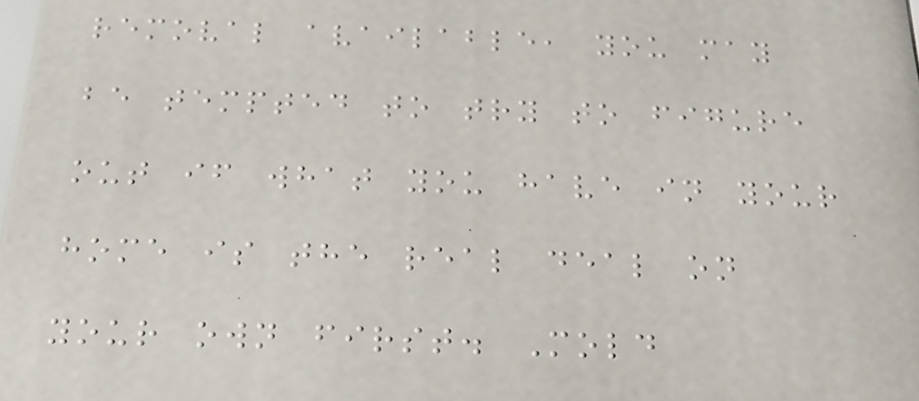removal available, you may
be tempted to try to figure
out if what you have in your
home is the real deal on
your own first. Mold
